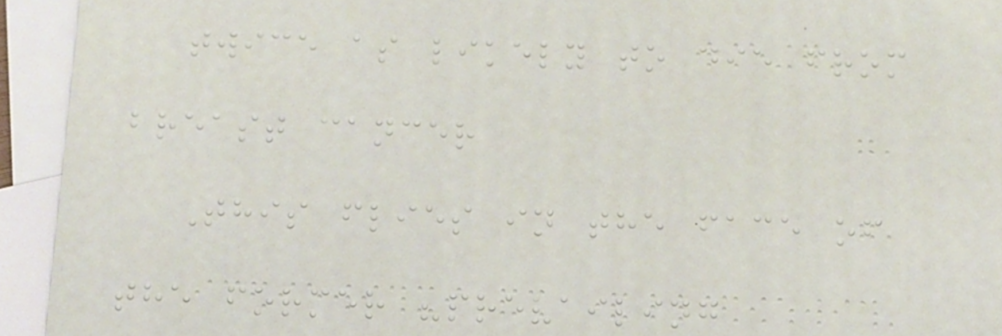twice as likely to die from
breast cancer
This flies in the face of
the former "prevailing
